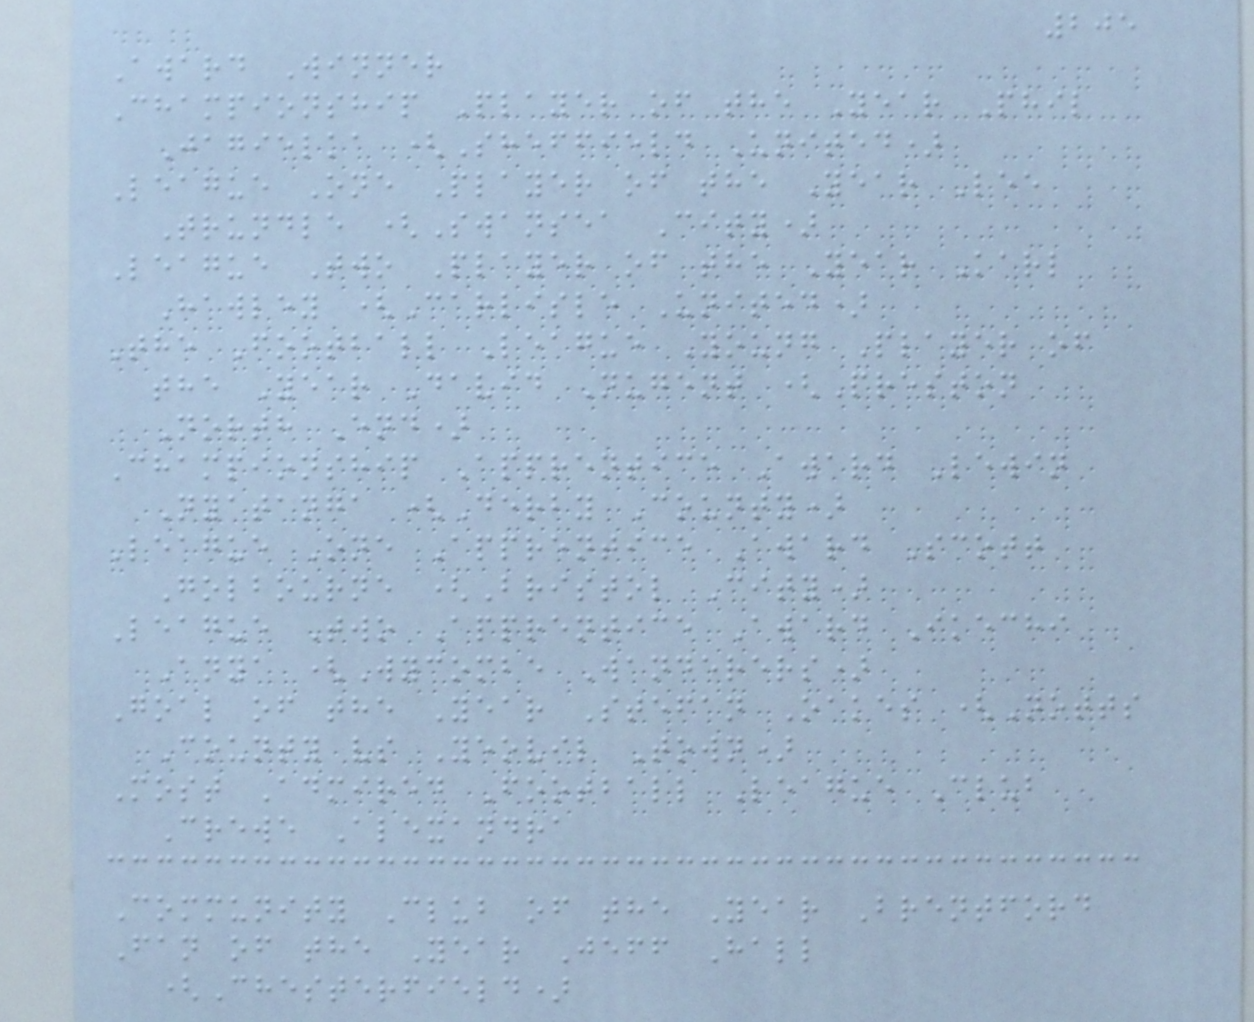205
Award Winner
Championship Player of the Year Phil
Jagielka (Sheffield United)
League One Player of the Year Lee
Trundle (Swansea City)
League Two Player of the Year Karl
Hawley (Carlisle United)
The Football League Young Player of
the Year David Nugent (Preston
North End)
Championship Apprentice Award Lewin
Nyatanga (Derby County)
League One Apprentice Award Scott
Golbourne (Bristol City)
League Two Apprentice Award Ikechi
Anya (Wycombe Wanderers)
Goal of the Year Stefan Oakes (Notts
County vs Yeovil Town)
Most Admired Football League Club
Crewe Alexandra
Community Club of the Year Brentford
Fan of the Year Jeff Hall
(Chesterfield)
